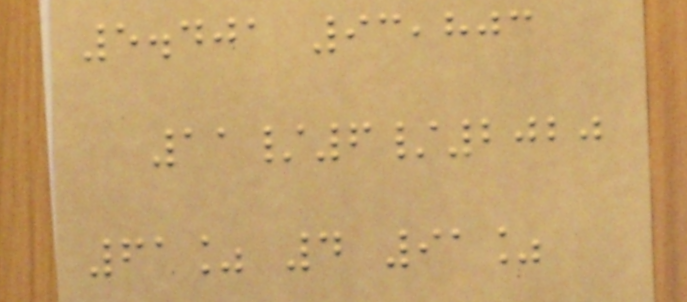5.401 93,803
11/6/2020
61% 4 91%
